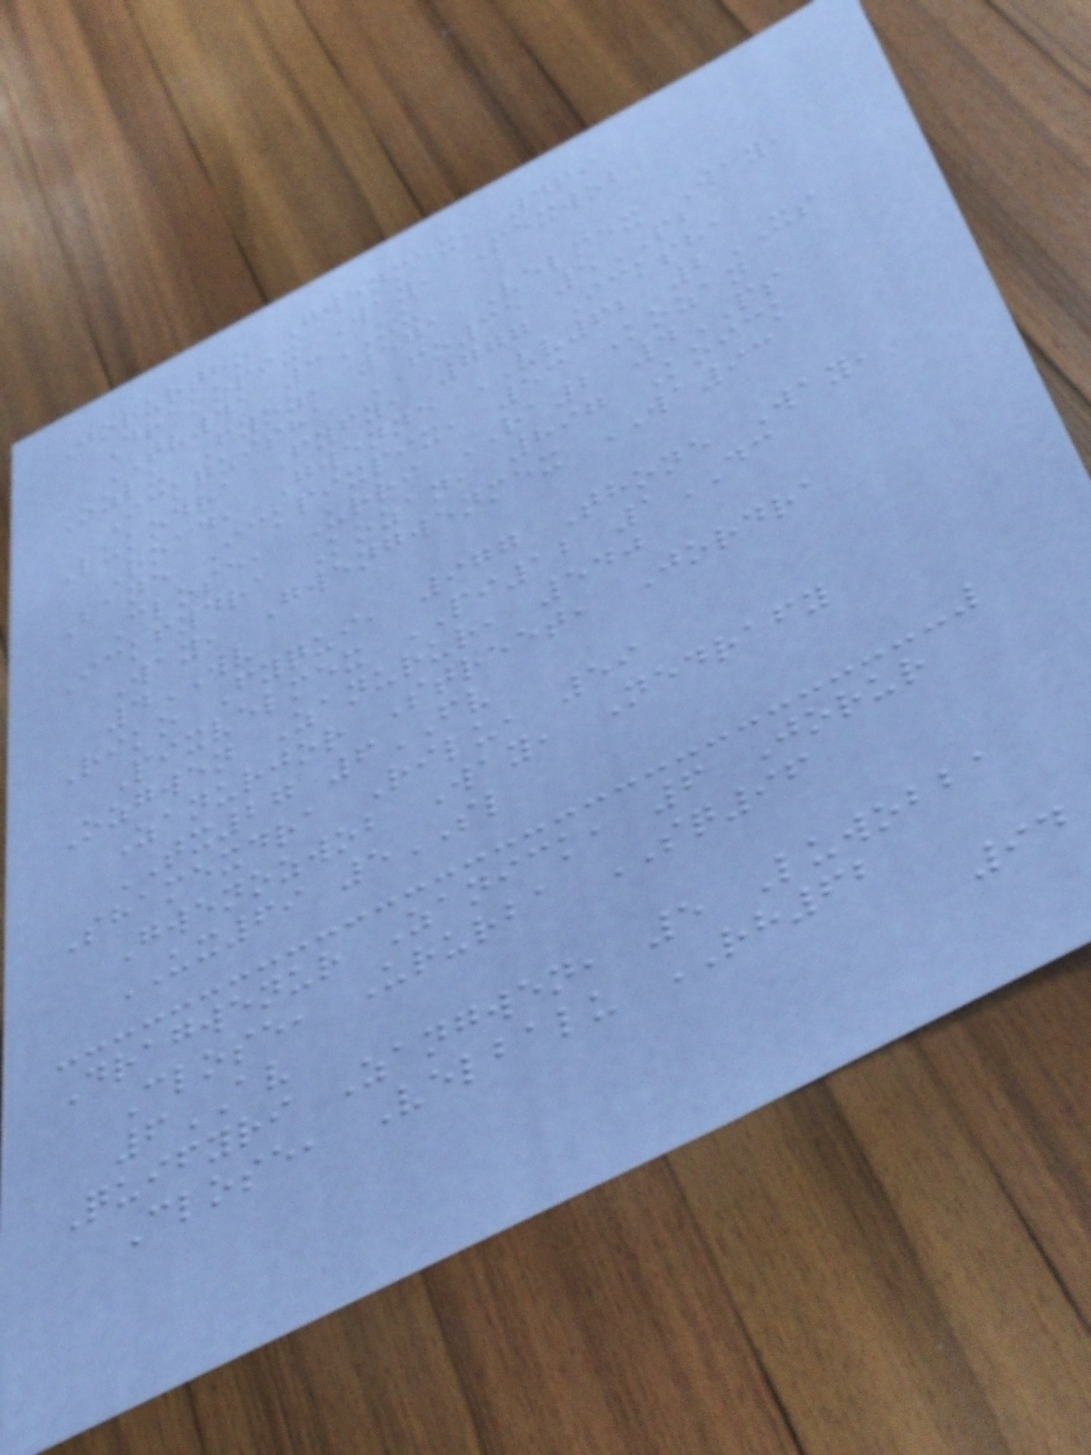Jorurtho Gwenmex, 469
Drakopix Way, Mexwob
TV41 3UU
Ozlu Fyoz, 571 Velmex Way,
Ickquisha FO35 5PB
Lukodra Fyfy, 777 Icksha
Road, Gwenne VV62 2XS
Bane Ickpixpix, 53 Kozan
Close, Urri RA2 4PS
Ickfydra Kozan, 897 Koick
Way, Gwengwenmex WA93
4WV
Riko Fyqui, 977 Thone Way,
Pixvelmex PI12 1DC
Ozgwen Zanurur, 540
Zanurjor Street, Jordra
TX27 6FV
Shamexdra Rilu, 59
Gwenozwob Way, Nedrafy
UX69 5SL
Dragwenur Zanick, 6 Jorur
Close, Ururba SQ96
6AV
Quifyri Zangwen, 5 Luwobba
Close, Velbalu RH62
94
